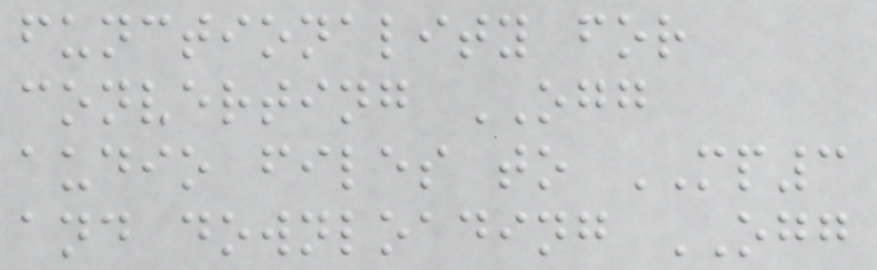functionality for
converting OGG
audio files to MP3
and downloading OGG
